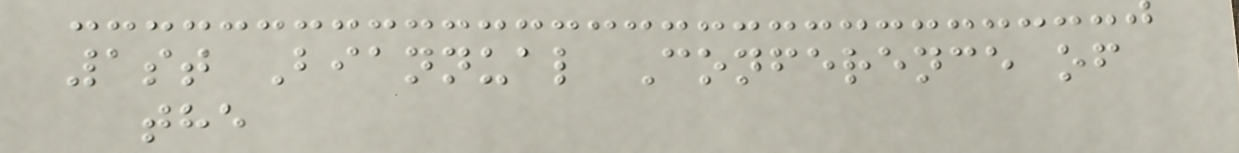1st Biannual Conference of
the
